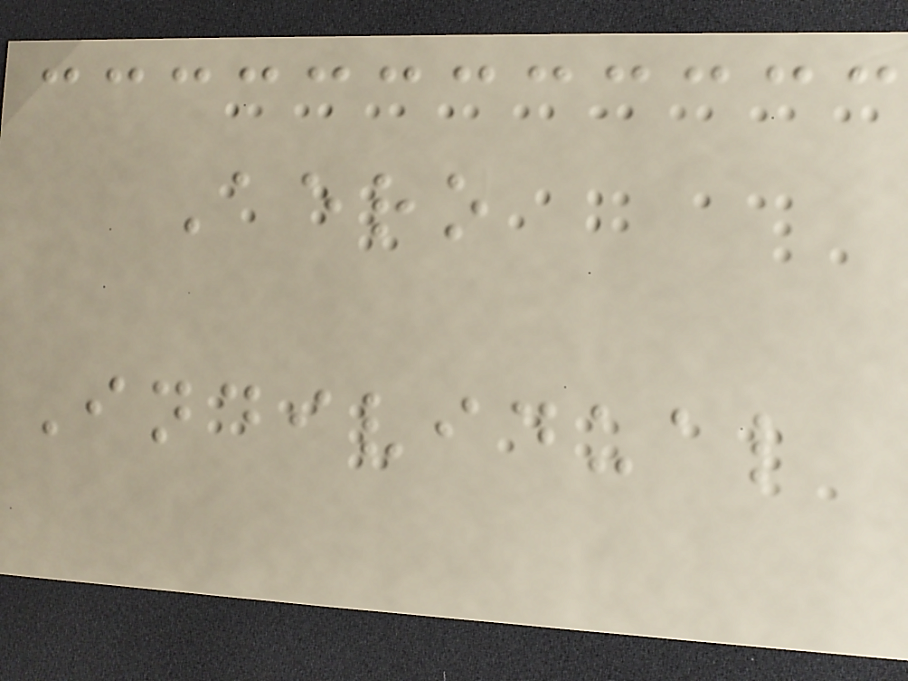Aero
Individual
